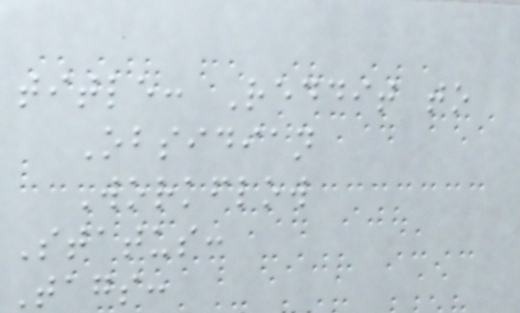title: Reddit to
Obsidian
Workflow
Status:
Tags:
